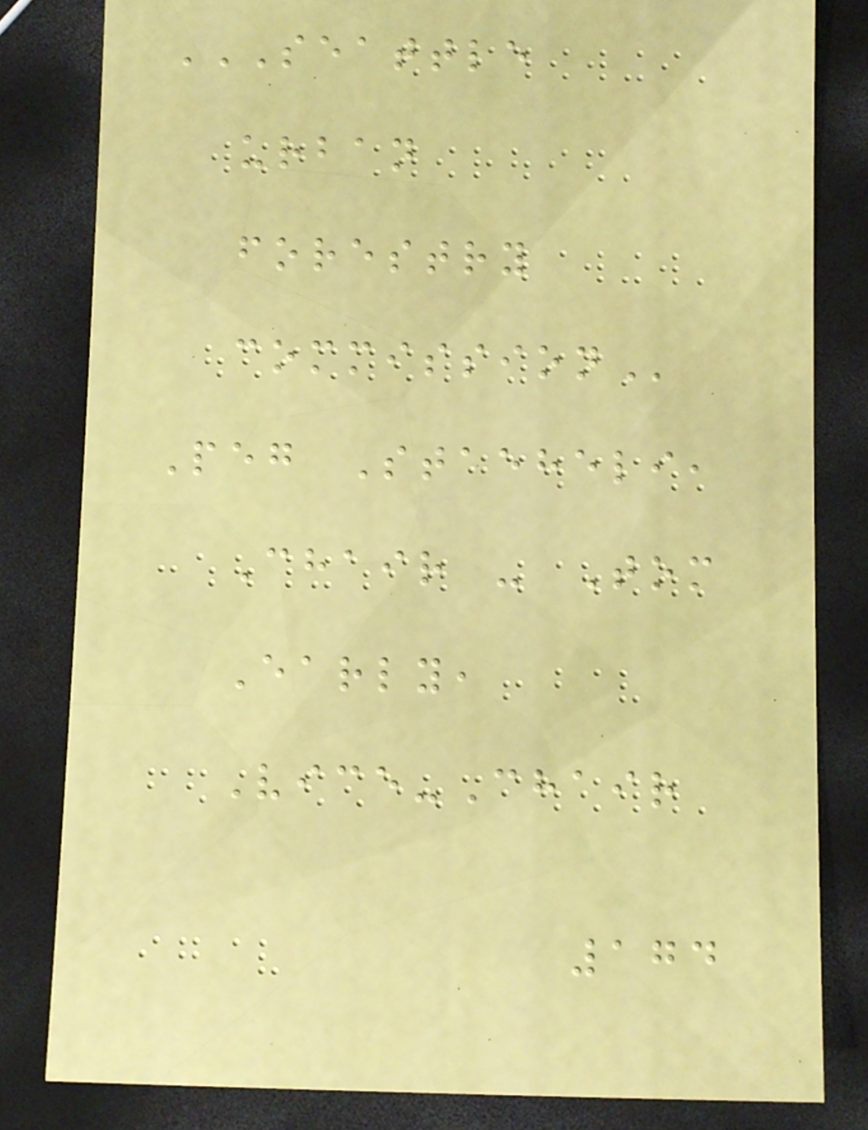SEATTLE
URBAN
FORESTRY
COMMISSION
Peg Staeheli,
Chair - Tom
Early,
Vice-Chair
174
